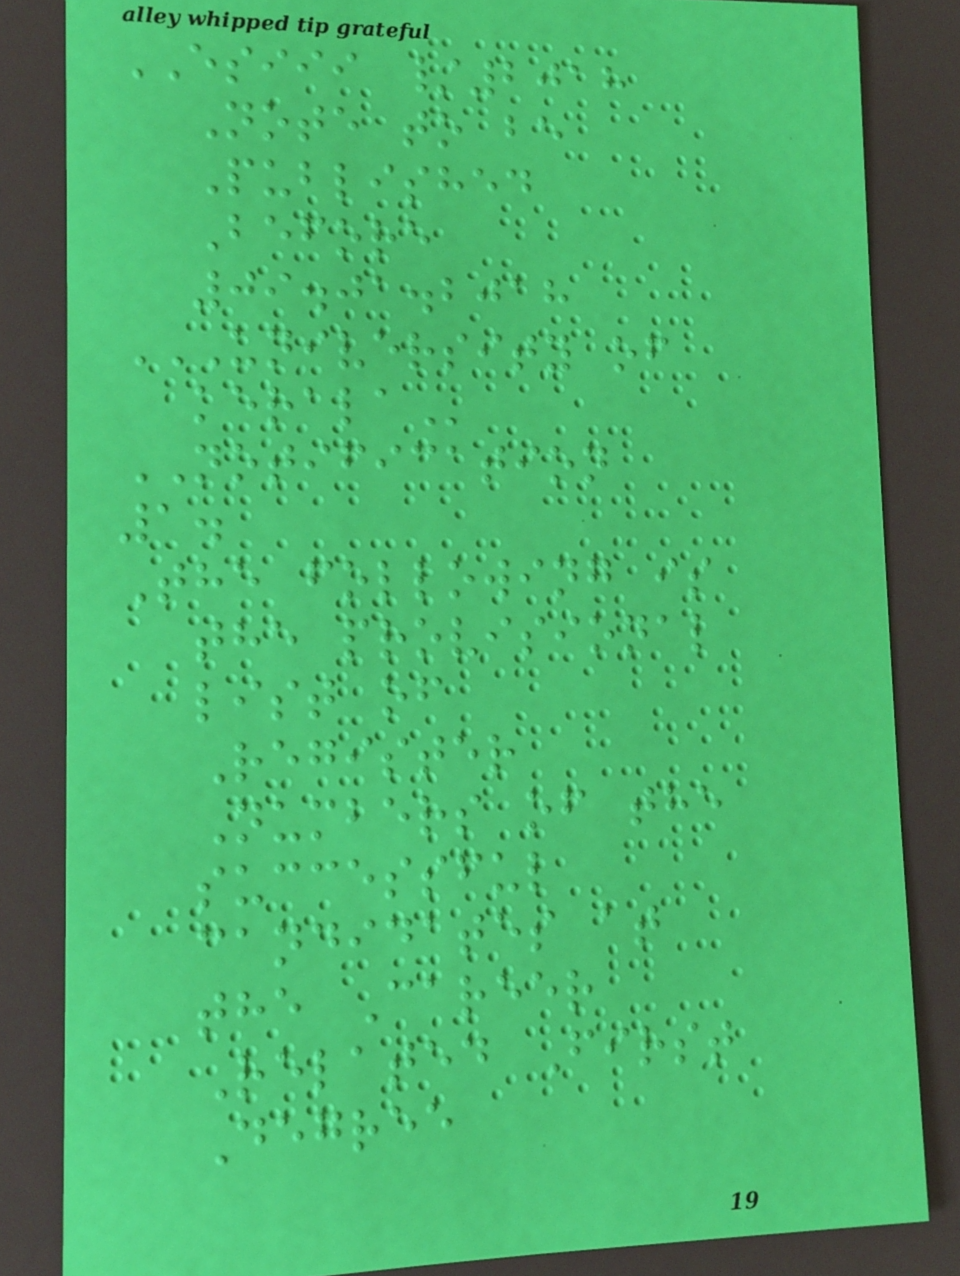ESIII /2018
Note to be
Published
Before
09.01.2018
UNIVERSITY OF
KERALA
NOTIFICATION
1.
The following is
the provisional
list of
Register
Numbers of the
successful
candidates at
the Career
Related First
Degree
